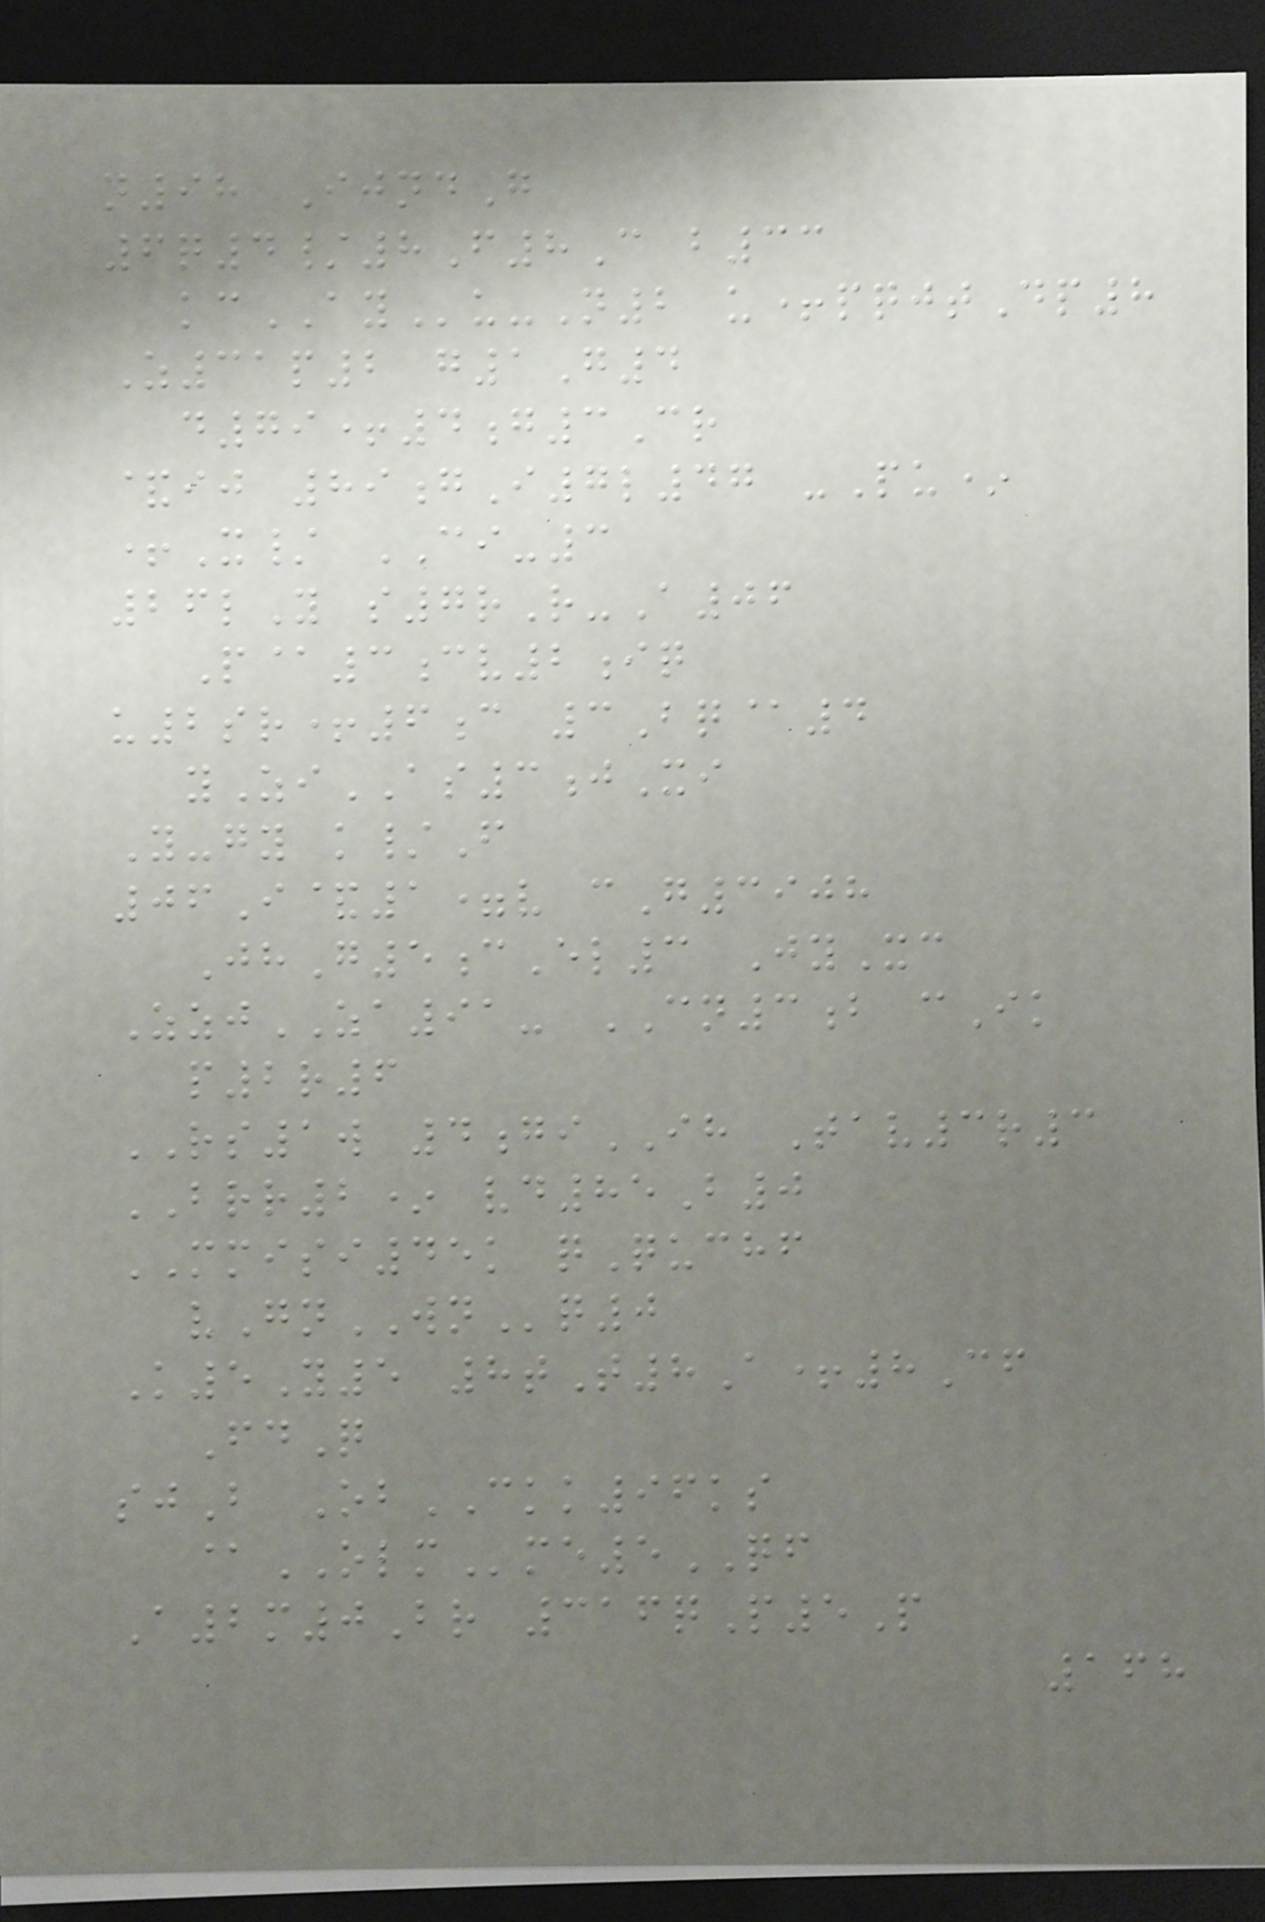n98 IjndG
6q4/8F8C b33
kcAYu-N2 u+pqjtDp8
Z31p2 g1G4
d79+4g3Cr
&ij 89gI7l47 -Pu*
+X/ CI-3
26lY s7rR-A06
P@3cv2iq
u2sr+6c 3Bq@4
yZiAS3jXi
Y-gy k/F
06I&1=v cG3908
JhG5cEl3 JyXc
ZzjZA91- CN3b cIk
p2r6
RS1w 4giIH Tav3r3
BRR2* vd85B0
MMISI45k qQuchf
vGnWNq0
K5Y5 8tT8A+8Cf
FdQ
sjB ObCKK96ks
@OLMme5QF
A2m0Br 316qP5P
168
